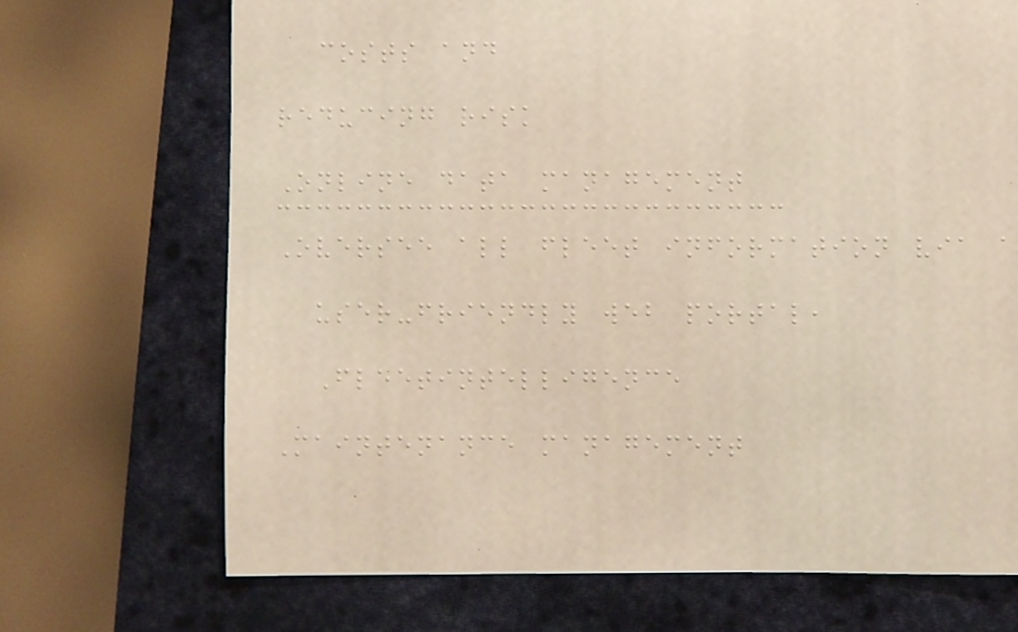costs and
reducing risk
Online data management
Oversee all fleet information via a
user-friendly web portal,
Fleetintelligence
Maintenance management
